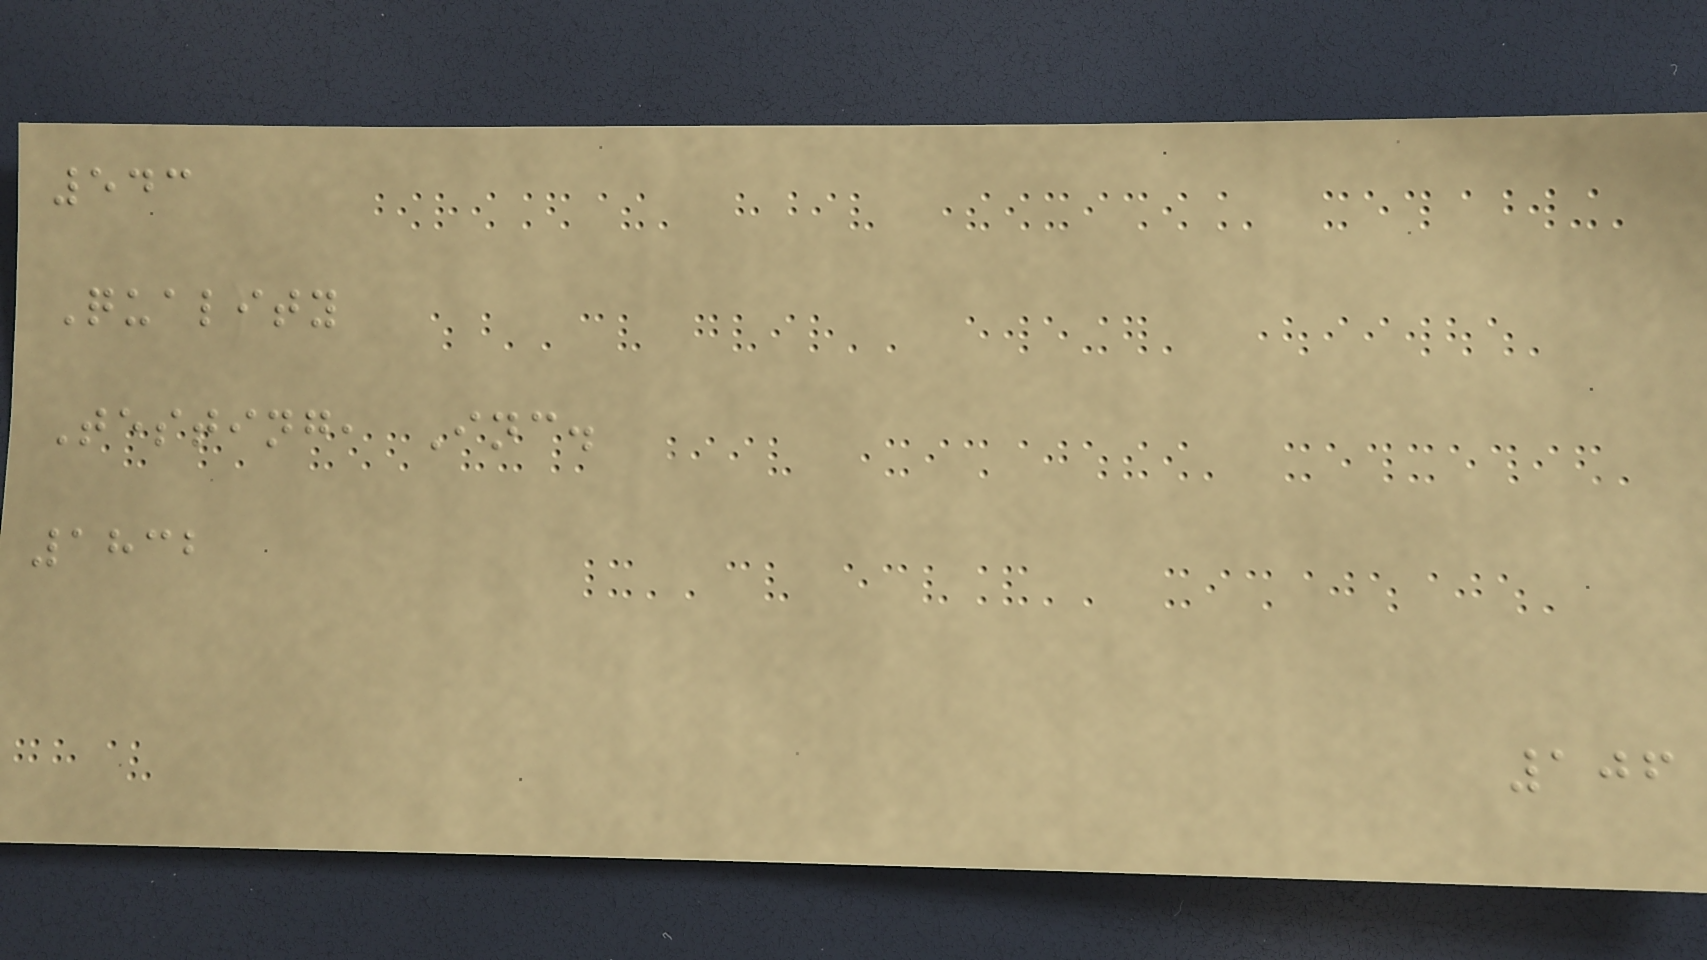543
Quality
Testing, Inc.
1832
106
